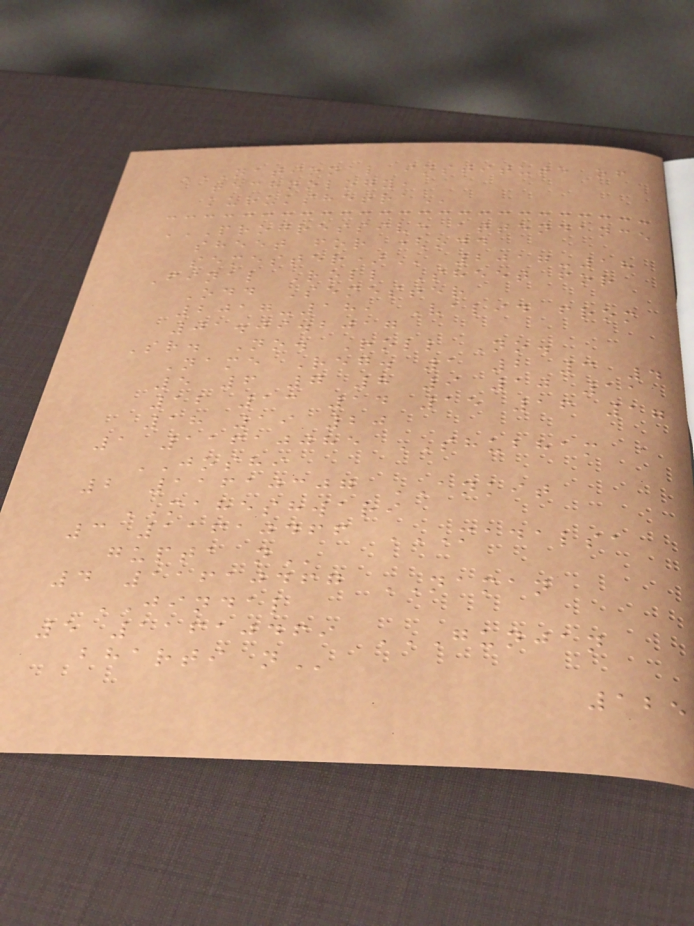NATIONAL INSTITUTE OF
TECHNOLOGY,
KURUKSHETRA
PROGRESSIVE ATTENDANCE
SHEET FOR (ODD
SEMESTER) 2017-18
Final Roll Sheet for
Odd Semester
2017-18, Valid from
01.09.2017
Sr. No. Roll No.
Name Reg. 1 2 3 4
5 6 7 8 9 10 11
12 13 14 15 16 17
18 19 20
1 11610085 SHUBHAM
JOSHI
2 11610307 ANKIT
MAHESHWARI
3 11610466 MADALSA
GUPTA N
4 11610467 NAMAN
JINDAL
5 11610469 GUNJAN
BHARTI N
125
